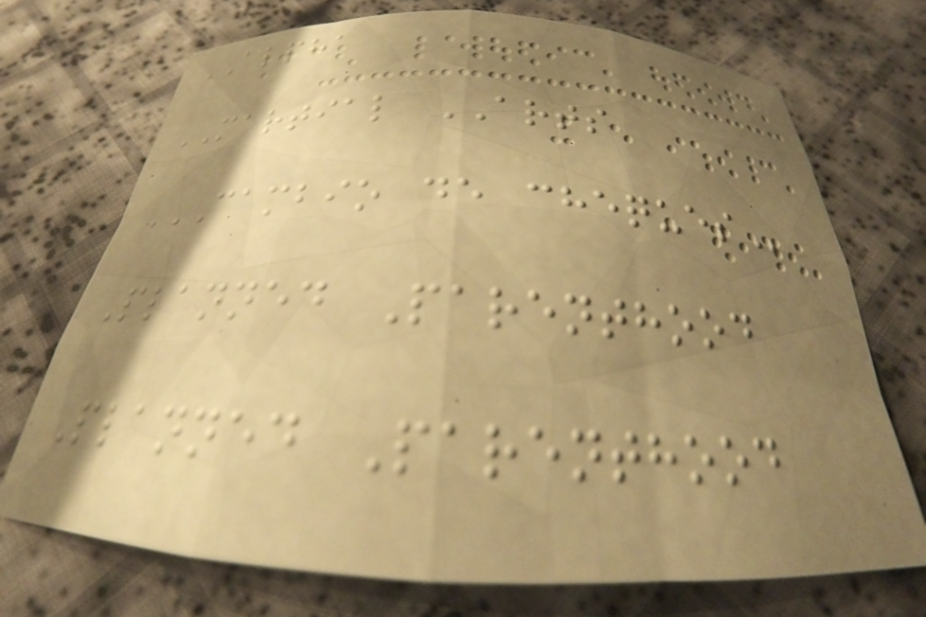ALPHA
MARTIAL ARTS
CAMBIO DE CHEQUES
Planned Parenthood
Planned Parenthood
